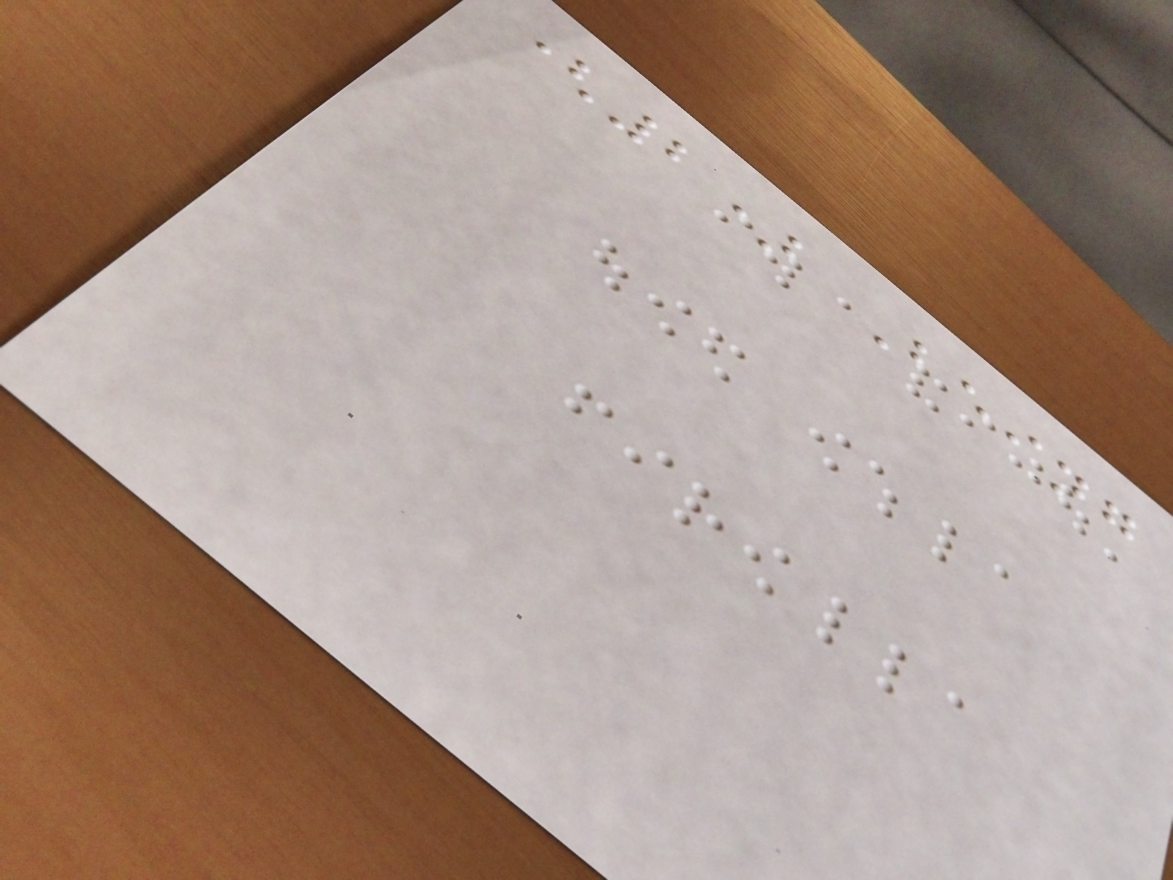(2) Being
